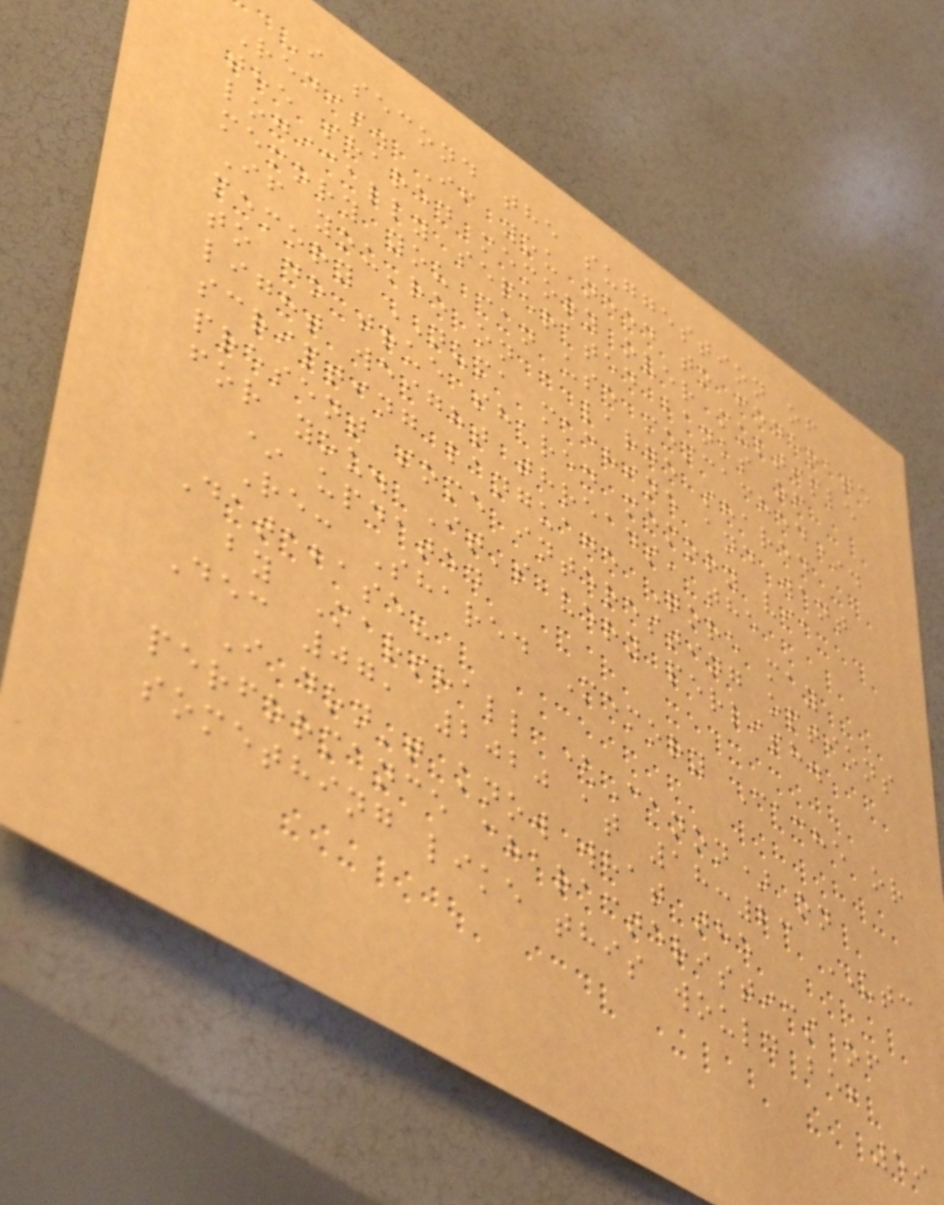I second the suggestion of
Redis. If you need to federate
the shared memory over multiple
logically seperated banks of
memory you can use memcached*.
If you're on a large shared
memory NUMA machine and want
to do true shared memory via
light weight threads, the
scripting language Qore may
present some interesting options
for you. It's very perlish.
* updated
Re: Shared Memory Cache or
Database?
by Marshall (Canon) on
Dec 07, 2020 at 18:23 UTC
I don't know what the
performance characteristics of
something like this would be,
59
